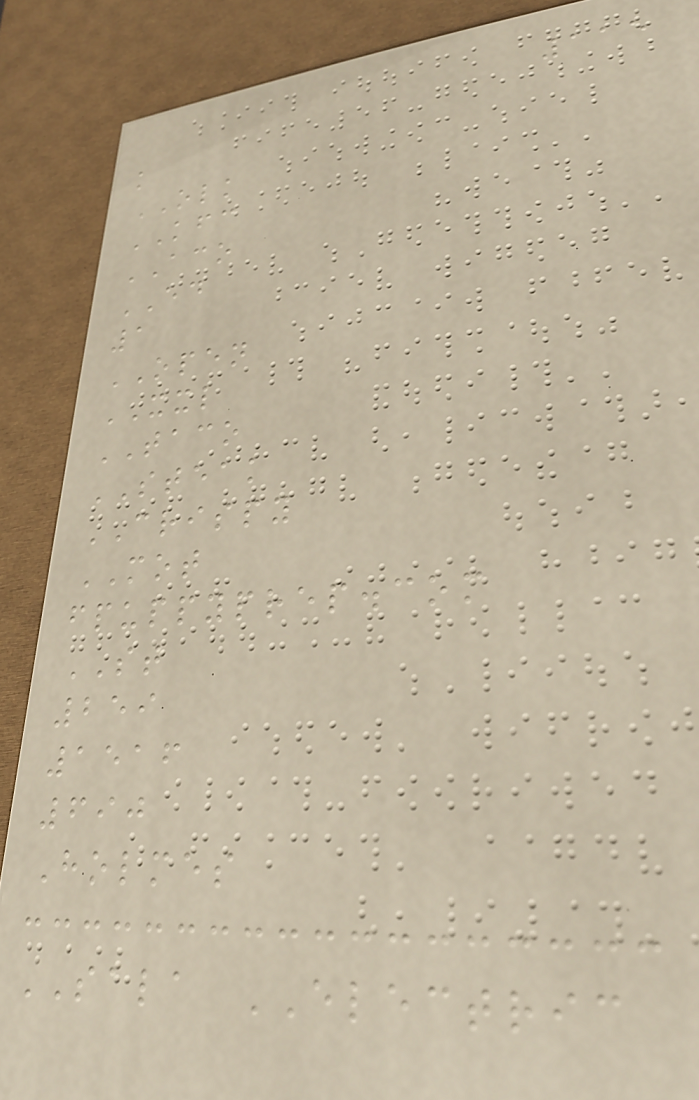115
k
OLK
KFC
ACO
ED
1
OPEN
XXL
TACO
STEAK
CRISPY
MOT
fpuppyprep.com
ST
259
1516
690
Holmes
SALA ELECTRIC
